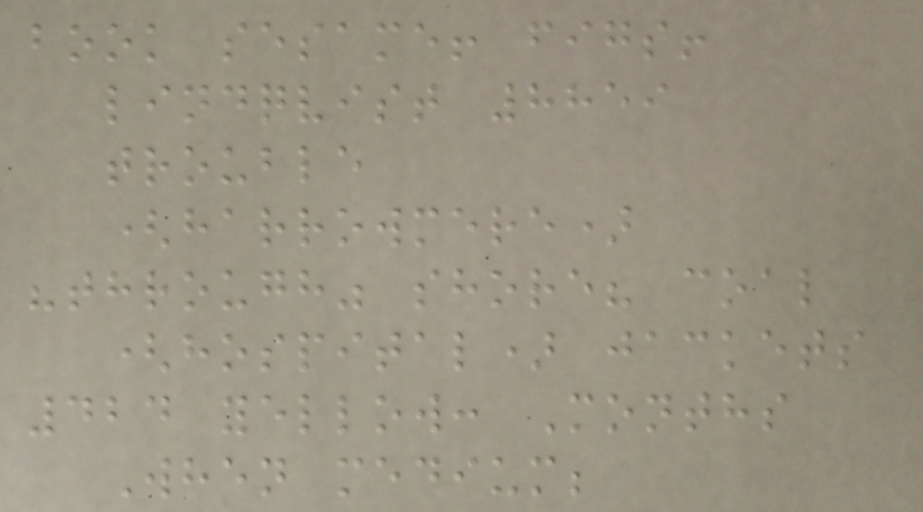book sesame! figs!
lindqvist 8859
trouble
(harrowmere)
"through" shore? coal
(hospital) jackets
424 yellow: Months
When medium;
